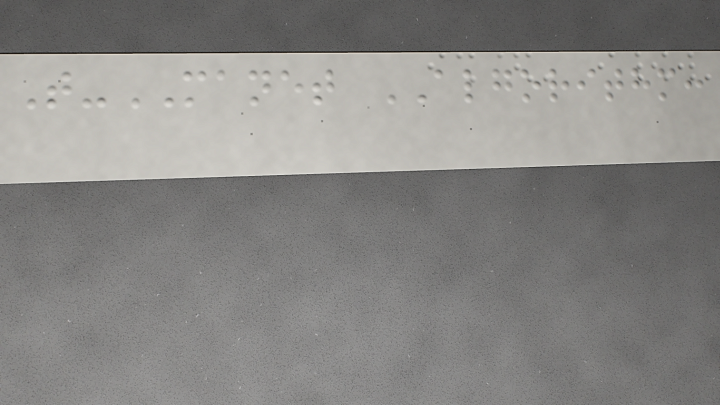T-MANET ALGORITHM:
